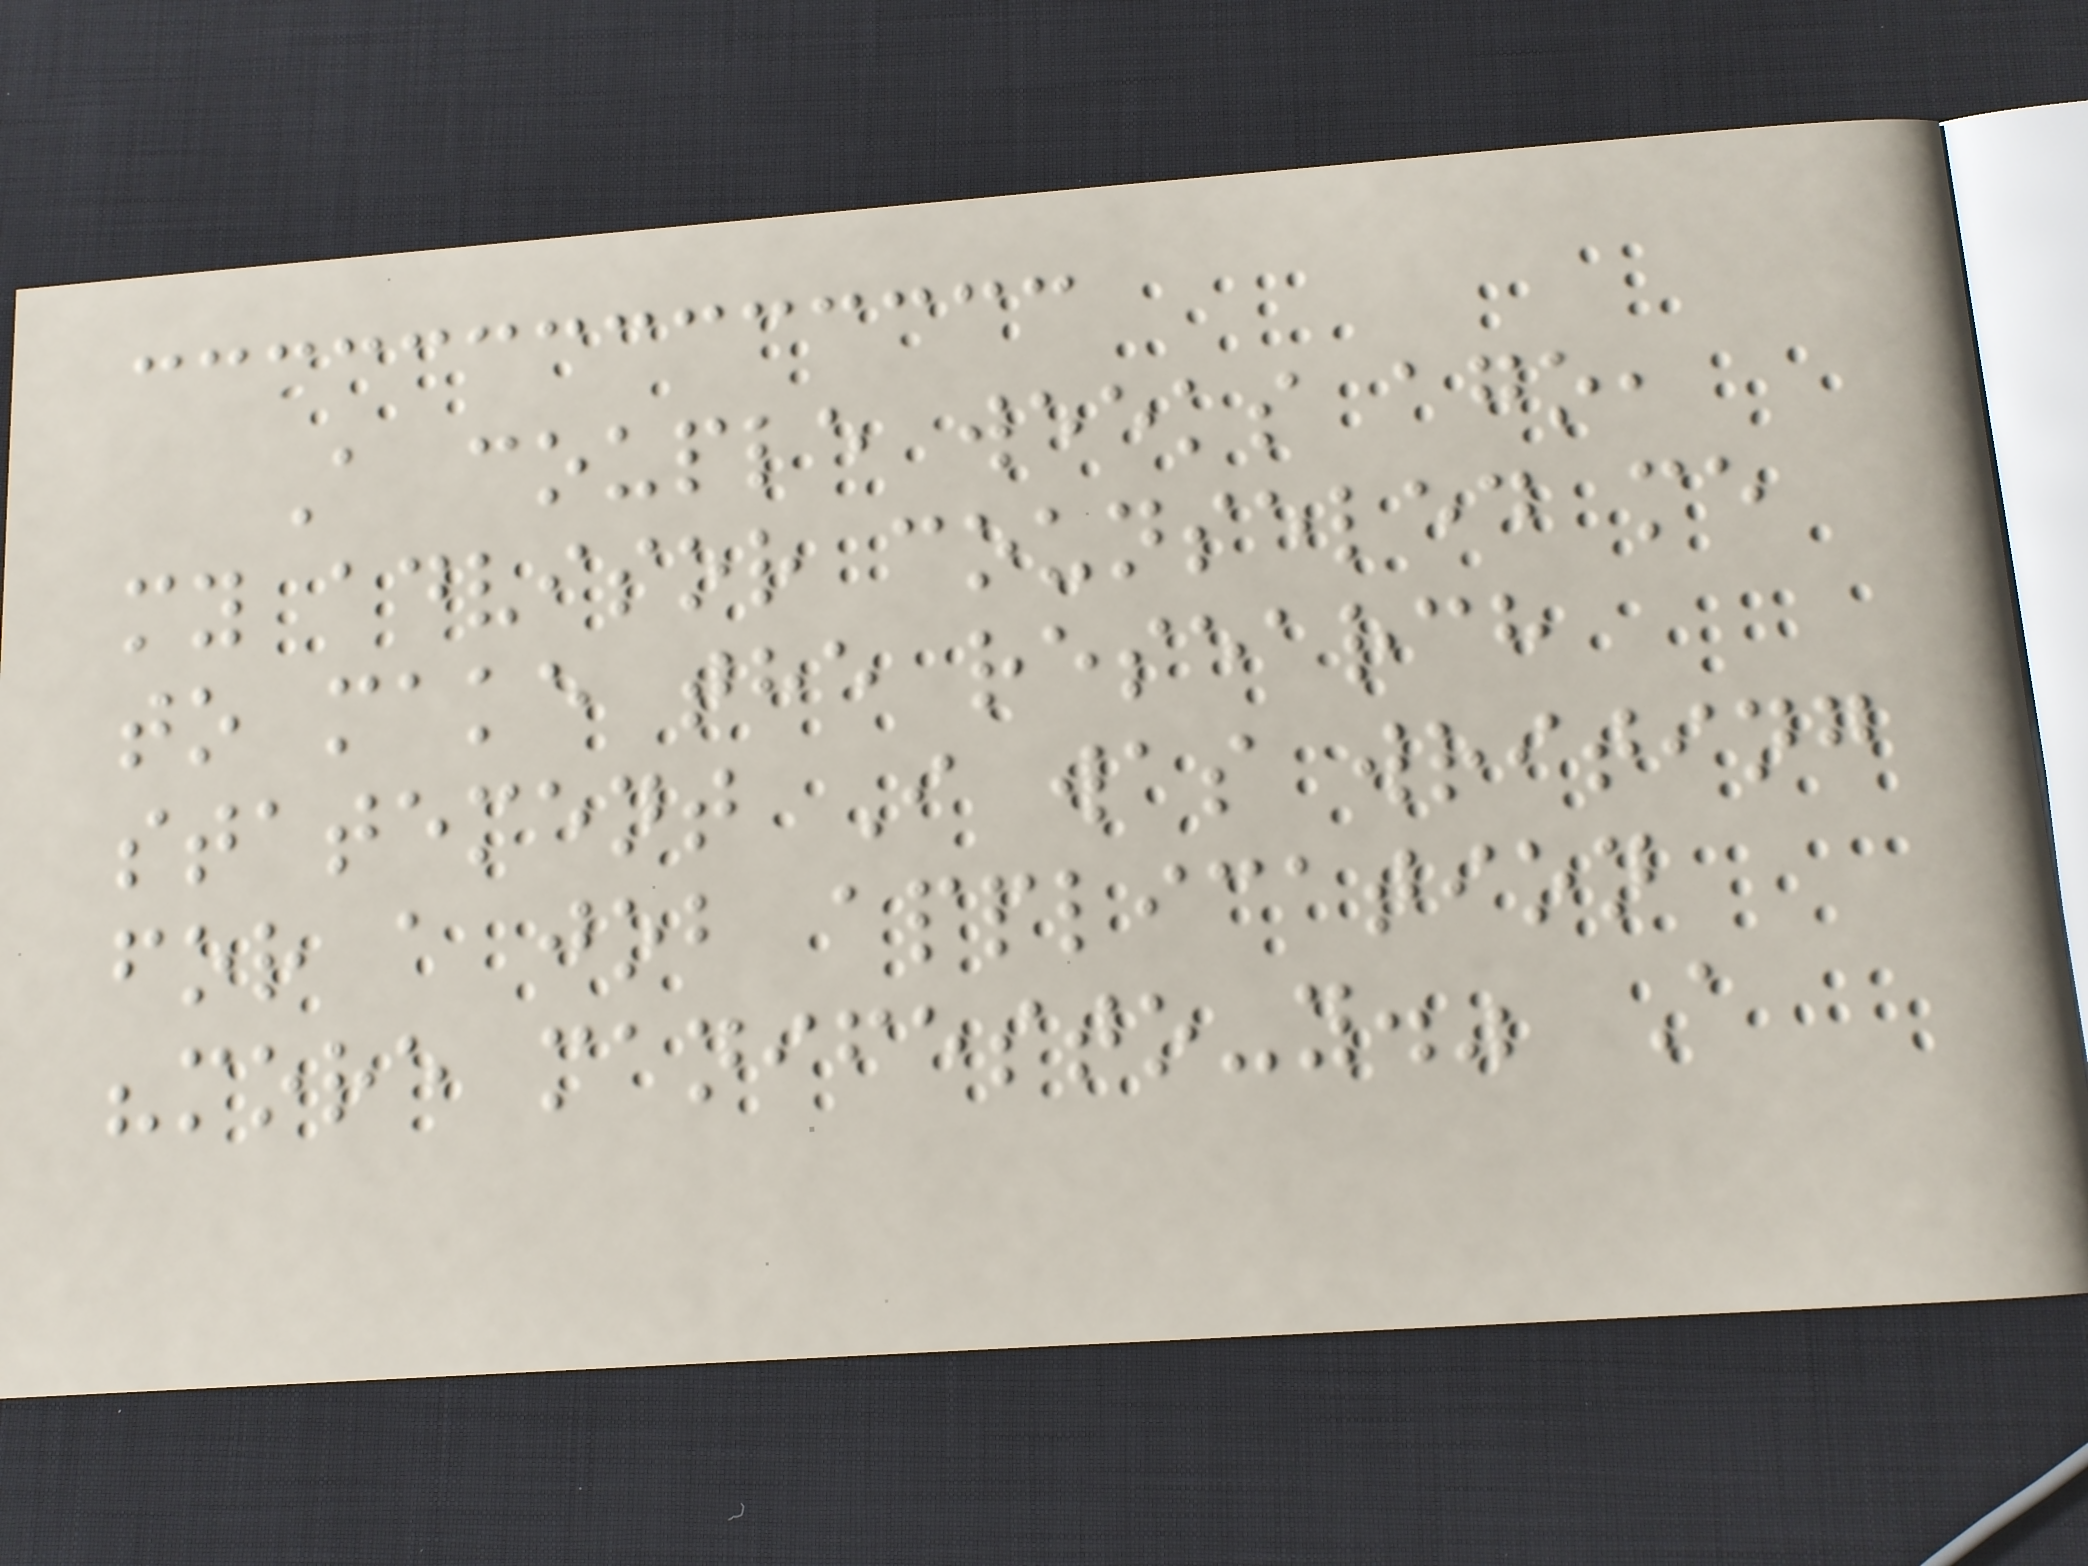A couple weeks ago,
my advisor counseled me
to make the research
statement I was writing
for a job application
"more manifesto-y." A
